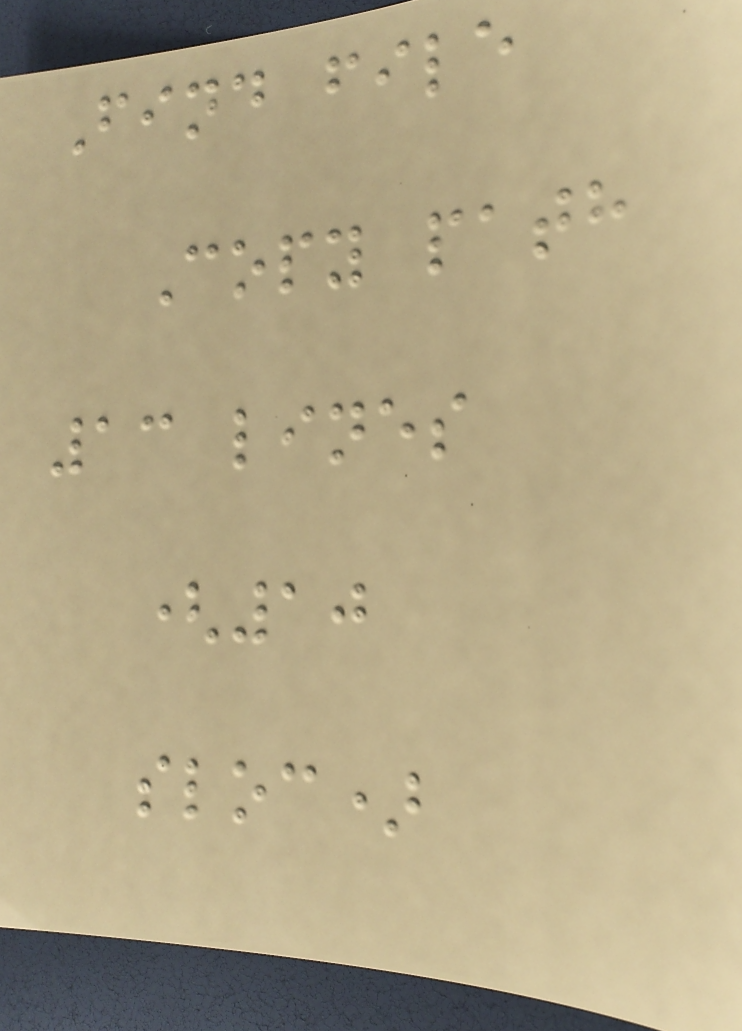Find file
Copy path
13 lines
(10
sloc)
